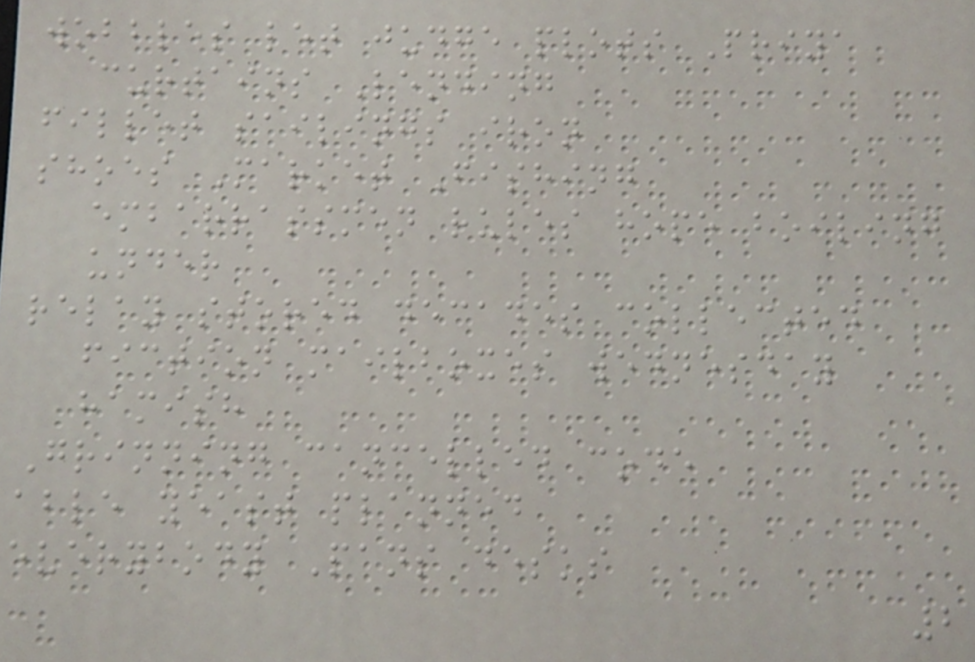wobbles let judge plots Priya
curtains Lending
fillet sailings iron
shoes Market Fishing
embarrassmen rules hope boiling
under
relay stored decades collected
fiction mailboxes wednesday
hamish
Grinning cancelled code
able yeast planned
everybody Pans desks
2
